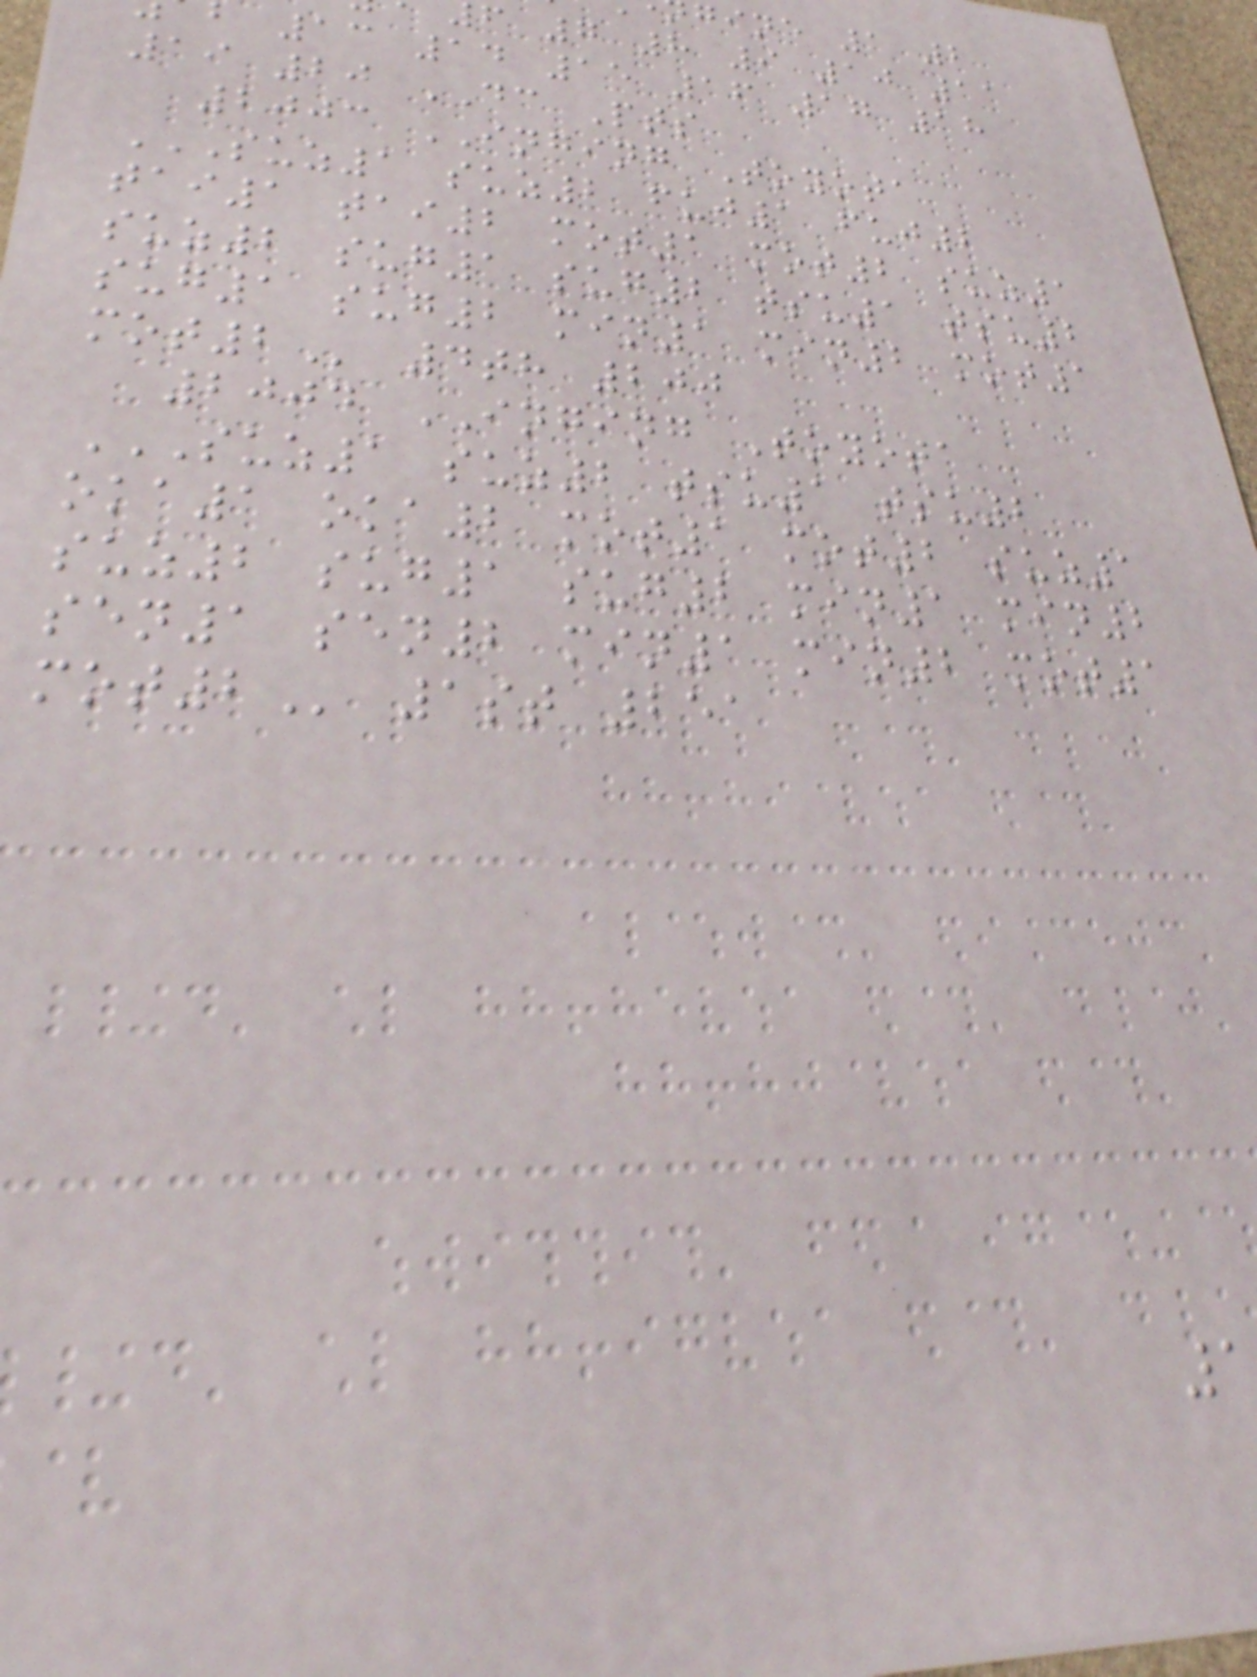gine 1 2
f 7 8 9 10 11
13 14 15 16 17 18
19 20 DC Pts
2003 INGING Toyota
SUZ1 SUZ2 FUJ1 FUJ2
tai1 tai2 mot1 mot2 suz1
suz2 sug1 sug2 tsu1 tsu2
sug1 sug2 min1 min2 mot1
4th 200
2004 INGING Toyota
SUZ1 SUZ2 TSU1 TSU2
oka1 oka2 mot1 mot2 suz1
suz2 sug1 sug2 min1 min2
sen1 sen2 min1 min2 mot1
1st 251
